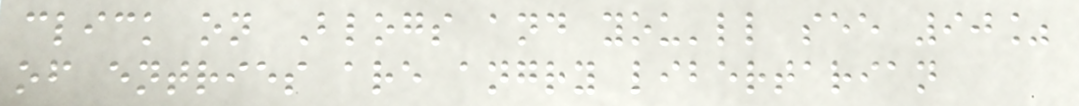click on Blogs and you'll see 90%
of entries are angry libertarian
